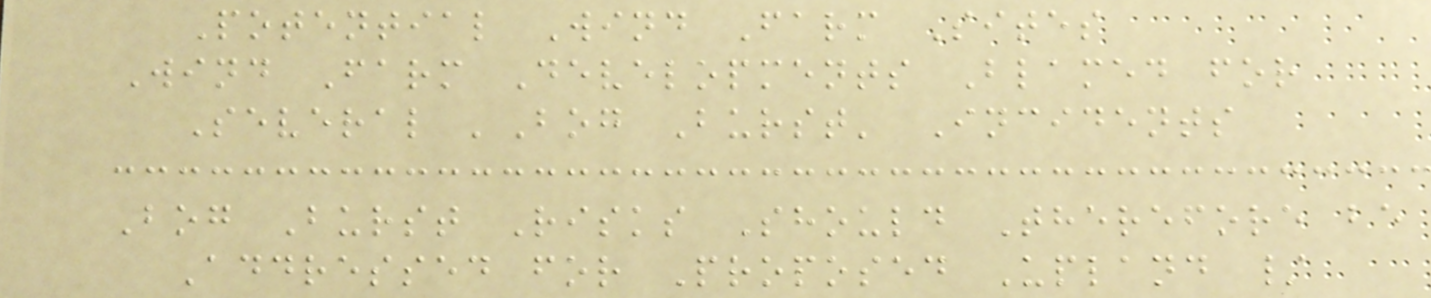Potential Wind Farm Sites
Wind Farm Developments Blamed for
Several 'Bog Burst' Incidents
Bog Burst Risks Should Therefore be
Addressed for Proposed Upland /
